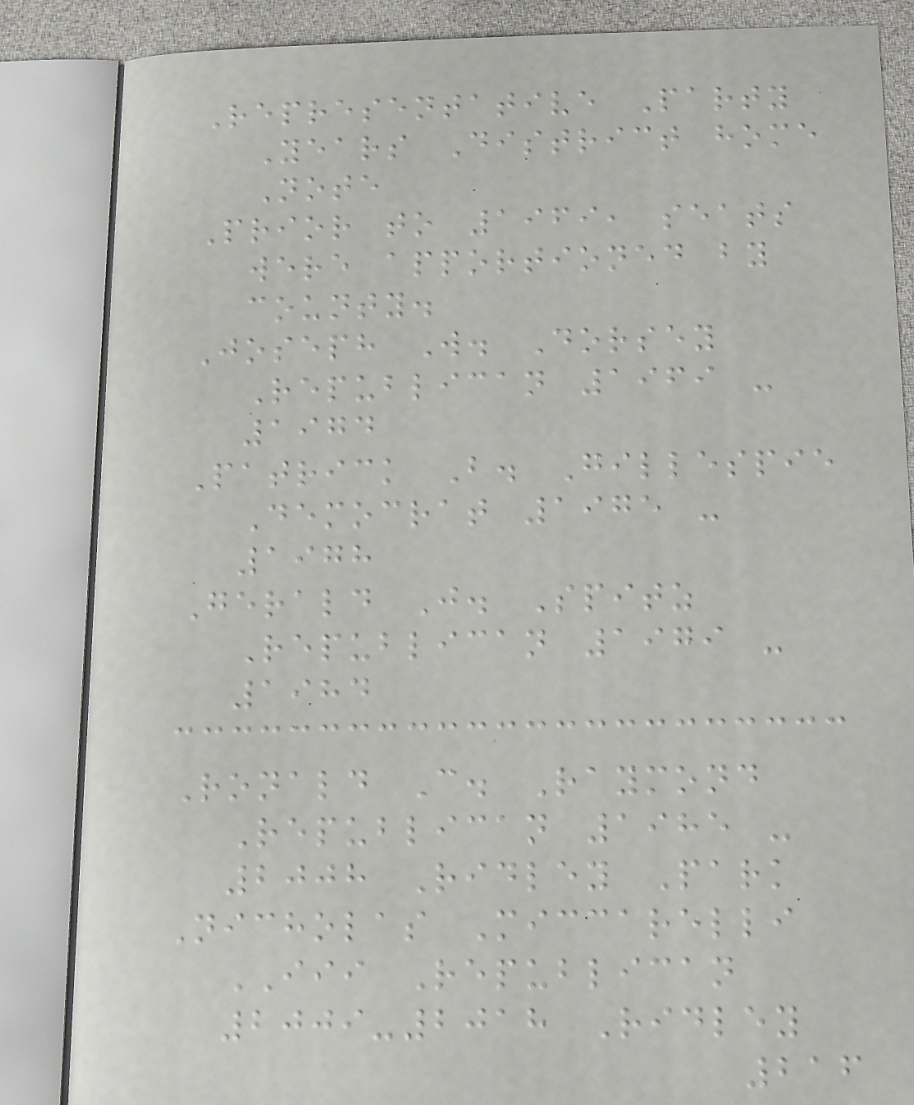Representative Party
Years District home
Note
Prior to 1969, seats
were apportioned by
county.
Joseph W. Dorsey
Republican 1969 -
1974
Patrick B. Gillespie
Democrat 1975 -
1978
Gerald J. Spitz
Republican 1979 -
1984
Ronald C. Raymond
Republican 1985 -
2008 Ridley Park
Nicholas Miccarelli
III Republican
2009-2018 Ridley
216
